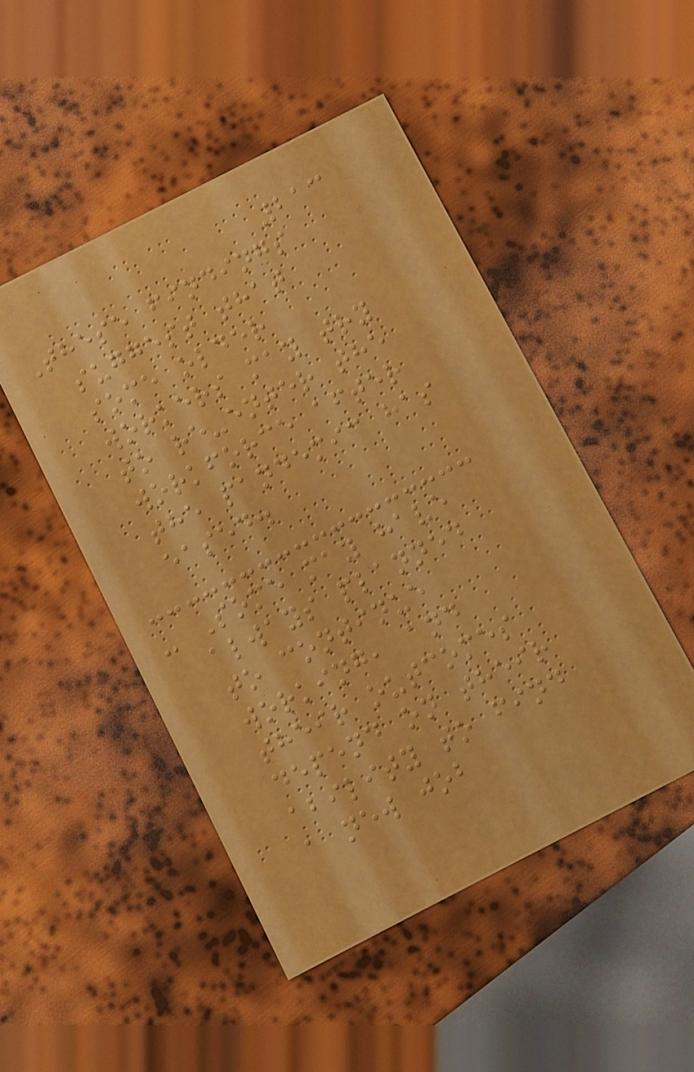213
These findings
suggest that
some older
workers may try
to re-enter the
workforce after
the pandemic has
eased.
- Some may have
always planned
to continue
working, and
their outcomes
depend on their
ability to find
a new job
